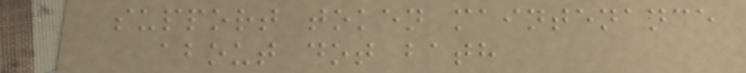support token maintenance
about dot bath
